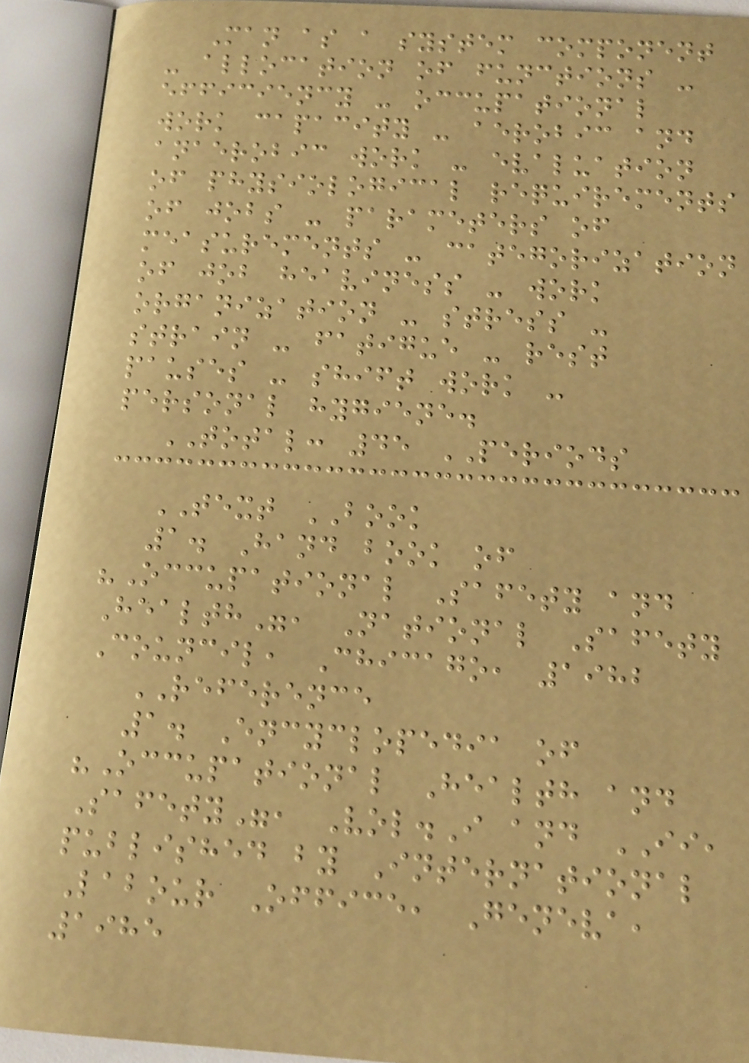Man as a system component
- allocation of functions -
efficiency - occupational
work capacity - aerobic and
anaerobic work - evaluation
of physiological requirements
of jobs - parameters of
measurements - categorization
of job heaviness - work
organization - stress -
strain - fatigue - rest
pauses - shift work -
personal hygiene.
TOTAL: 45 PERIODS
TEXT BOOK
1. Hand book of
"Occupational Safety and
Health", National Safety
Council, Chicago, 1982
REFERENCE
1. Encyclopedia of
"Occupational Health and
Safety", Vol.I and II,
published by International
Labour Office, Geneva,
1985
